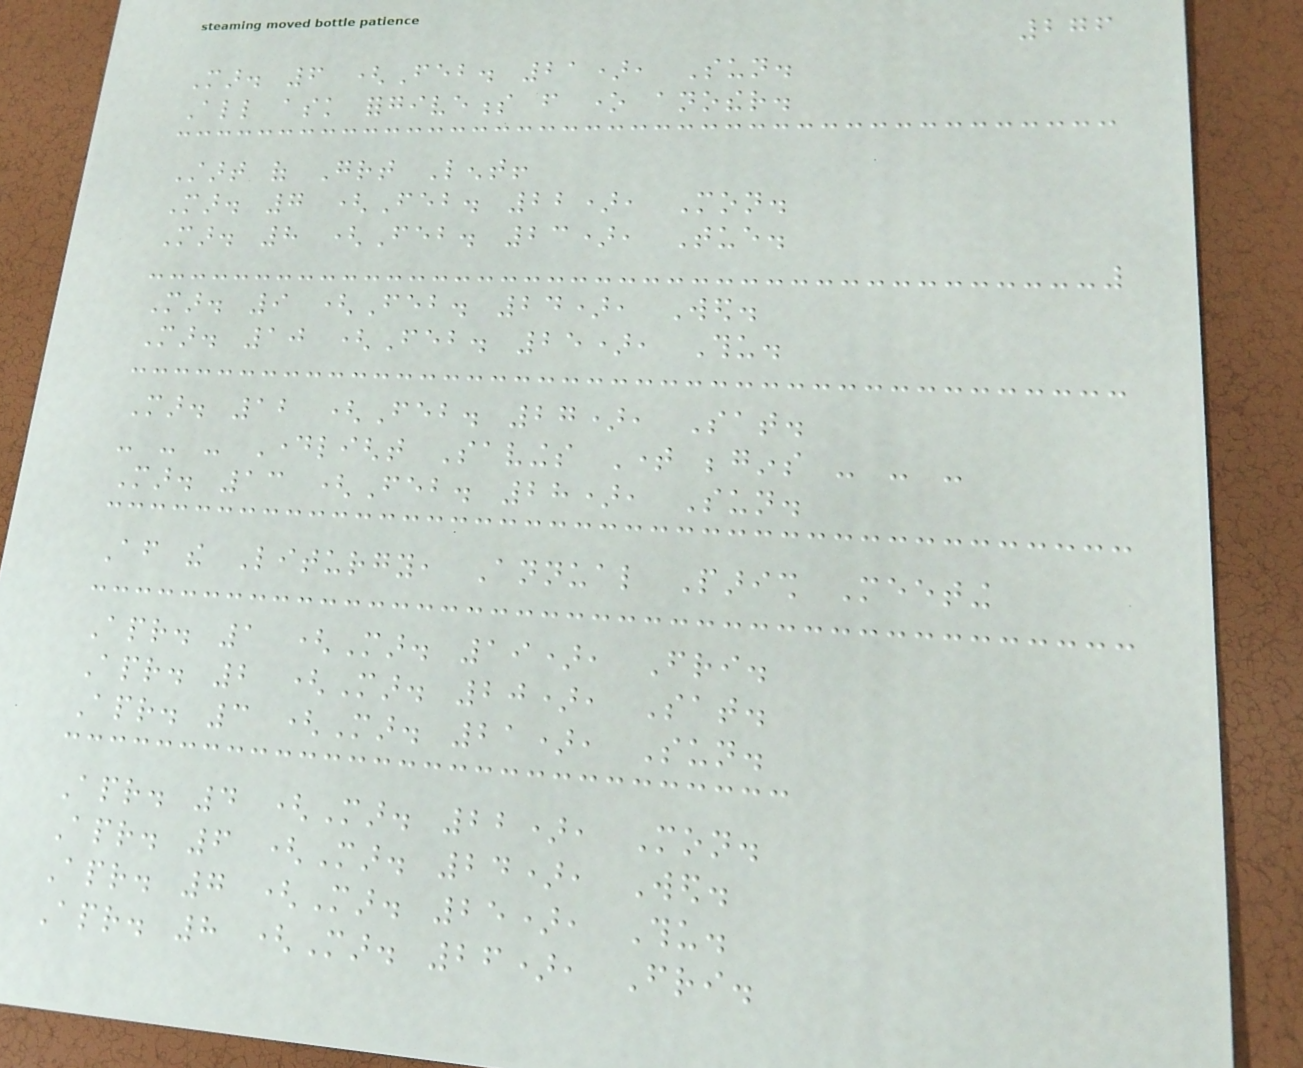276
Mar. 6 (Feb. 21), Sun.
All ask forgiveness from one another.
Start of Great Lent!
Mar. 7 (Feb. 22), Mon.
Mar. 8 (Feb. 23), Tue.
Mar. 9 (Feb. 24), Wed.
Mar. 10 (Feb. 25), Thu.
Mar. 12 (Feb. 27), Sat.
- - - Daylight Savings Time begins - - -
Mar. 13 (Feb. 28), Sun.
After the Liturgy, Annual Parish Meeting
Apr. 1 (Mar. 19), Fri.
Apr. 2 (Mar. 20), Sat.
Apr. 3 (Mar. 21), Sun.
Apr. 4 (Mar. 22), Mon.
Apr. 6 (Mar. 24), Wed.
Apr. 7 (Mar. 25), Thu.
Apr. 8 (Mar. 26), Fri.
